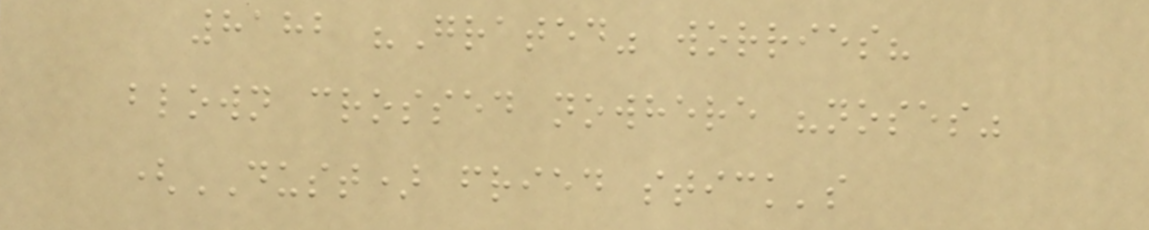8182 "Grated" worries?
blown crossed nowhere "noses"
(DUST) fried stick's
